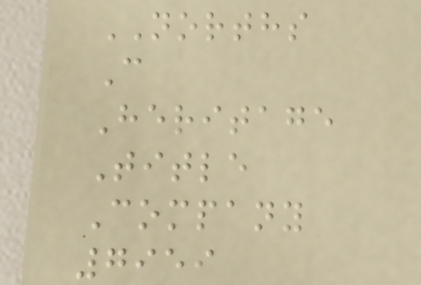NORTHS
C
Heritage
Title
Company
7959
